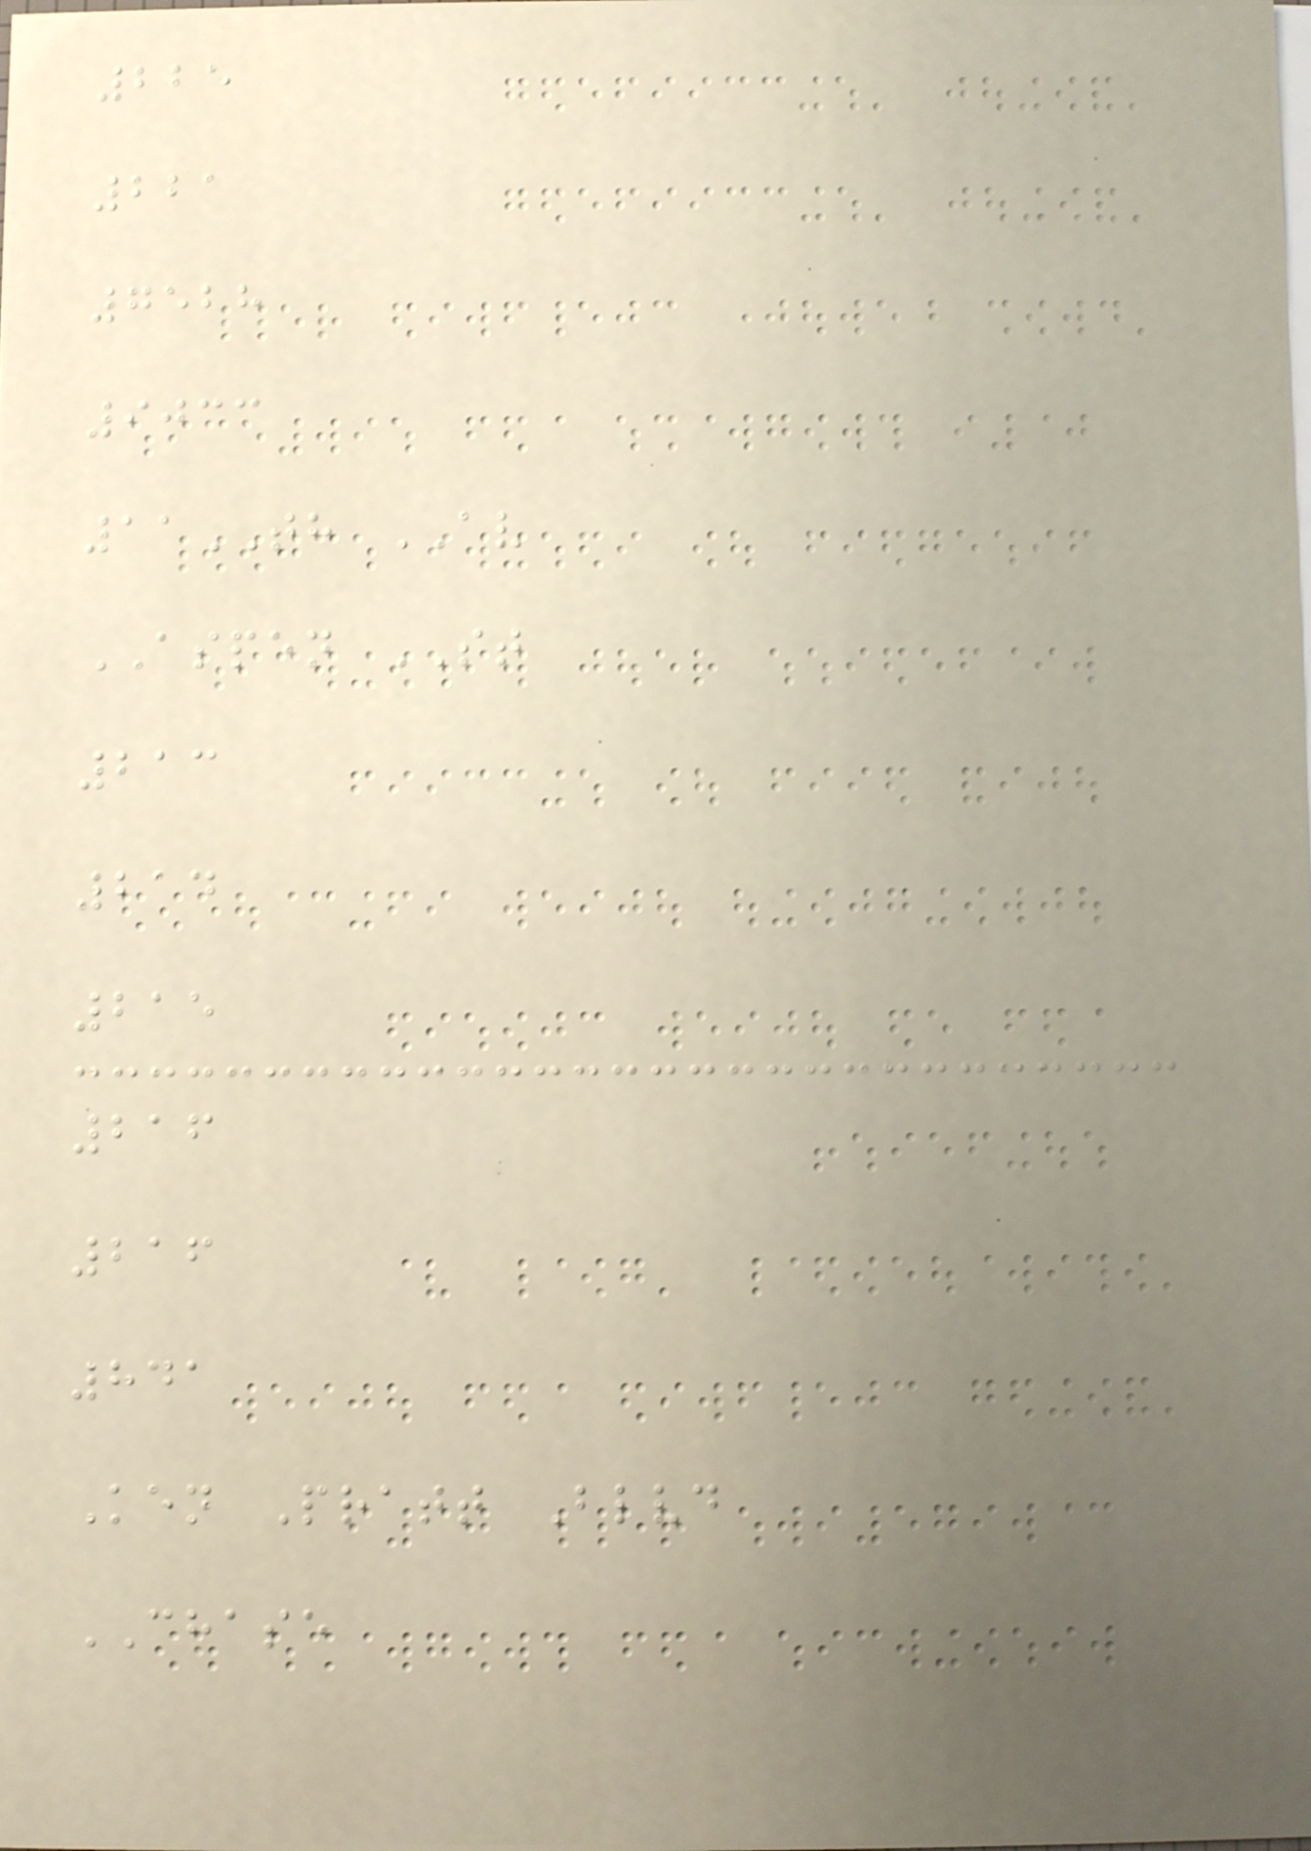225
221
7528
9033
11TH AV
ASPEN ST
213
214
215
216
216
841
Ken Pratt Blvd
CHASE
